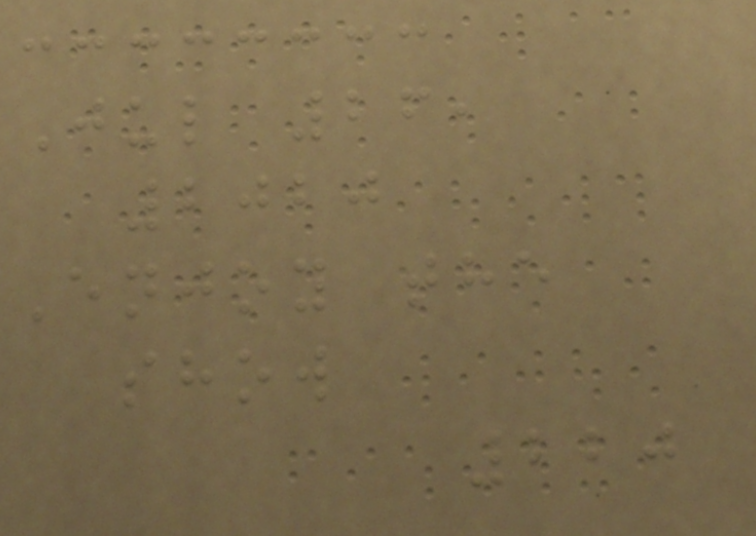Jul 26,
2020
Enjoy the
show
220
